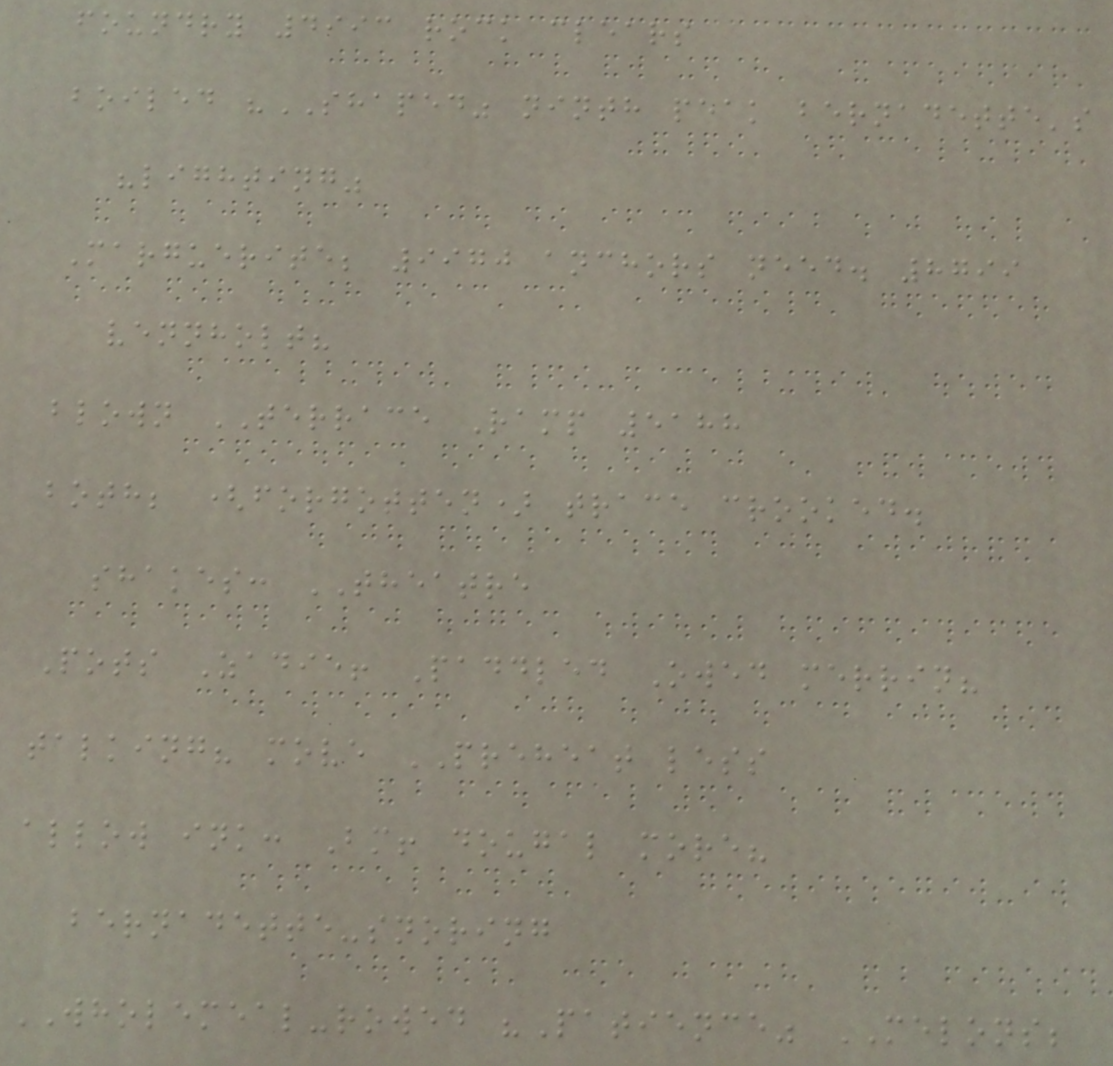foundry 4993 rock clears
boiled "SHAPED" ninth peak bernadette's
"lighting"
Marguerite; 9970 anchors need. 8799
vennholt?
blown TERRACE Ramp 5188
both; (forgotten) trace crooked.
shakes: THEATRE
Pots Zadie! Paddled Owed merrin?
talking? move PREHEAT less
allow ink: Bm! dougal more?
bernadette-snoring
WHOLEMEAL-rowed "Patience" MELONS;
